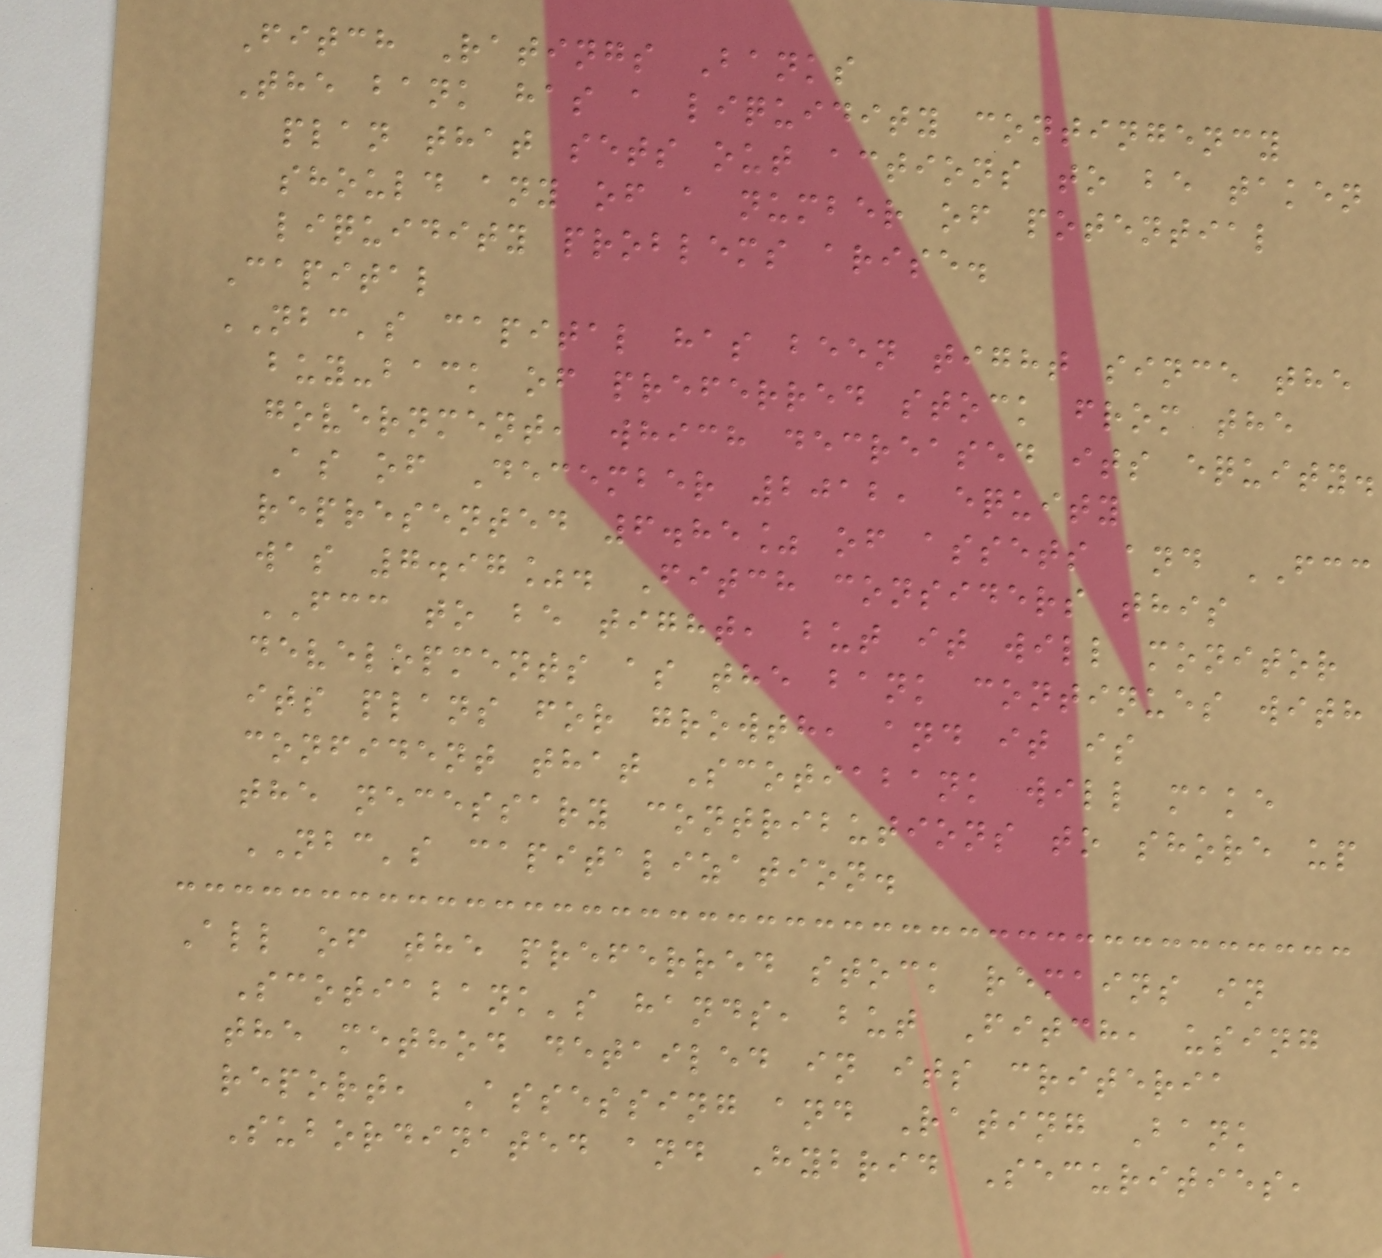Fitch Ratings Banks
The bank has a liquidity contingency
plan that sets out actions to be taken
should any of a number of potential
liquidity problems arise.
Capital
NBC's capital has been tight since the
buy-back of preferred stock from the
government, which decreased its equity.
As of December 2012, equity
represented 6.85% of assets and FCC
was 7.97%. Fitch considers this
FCC to be tight, but it will monitor
developments as the bank continues with
its plans for growth, and it is
confident that Scotiabank will make
the necessary contributions to shore up
NBC's capitalization.
All of the preferred stock remains in
Scotiabank's hands, but Fitch, using
the method detailed in its criteria
report, Assessing and Rating Bank
Subordinated and Hybrid Securities,
